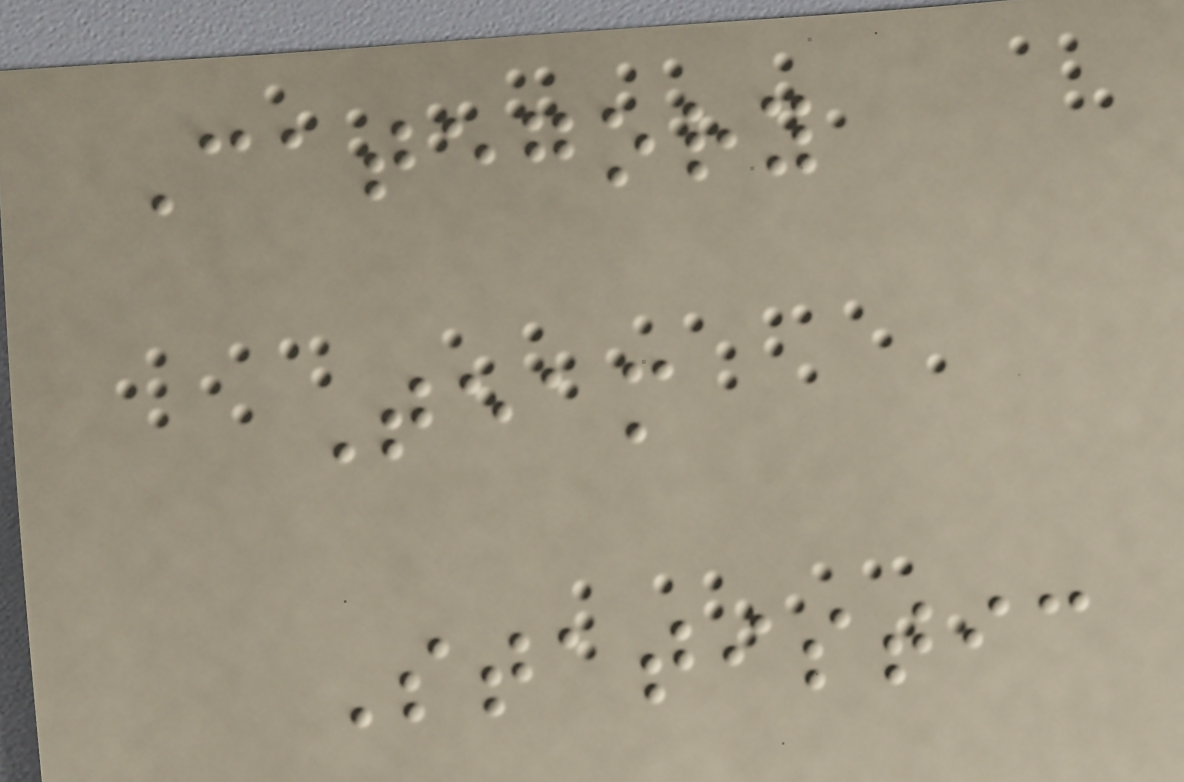Category
Team
Statistic
